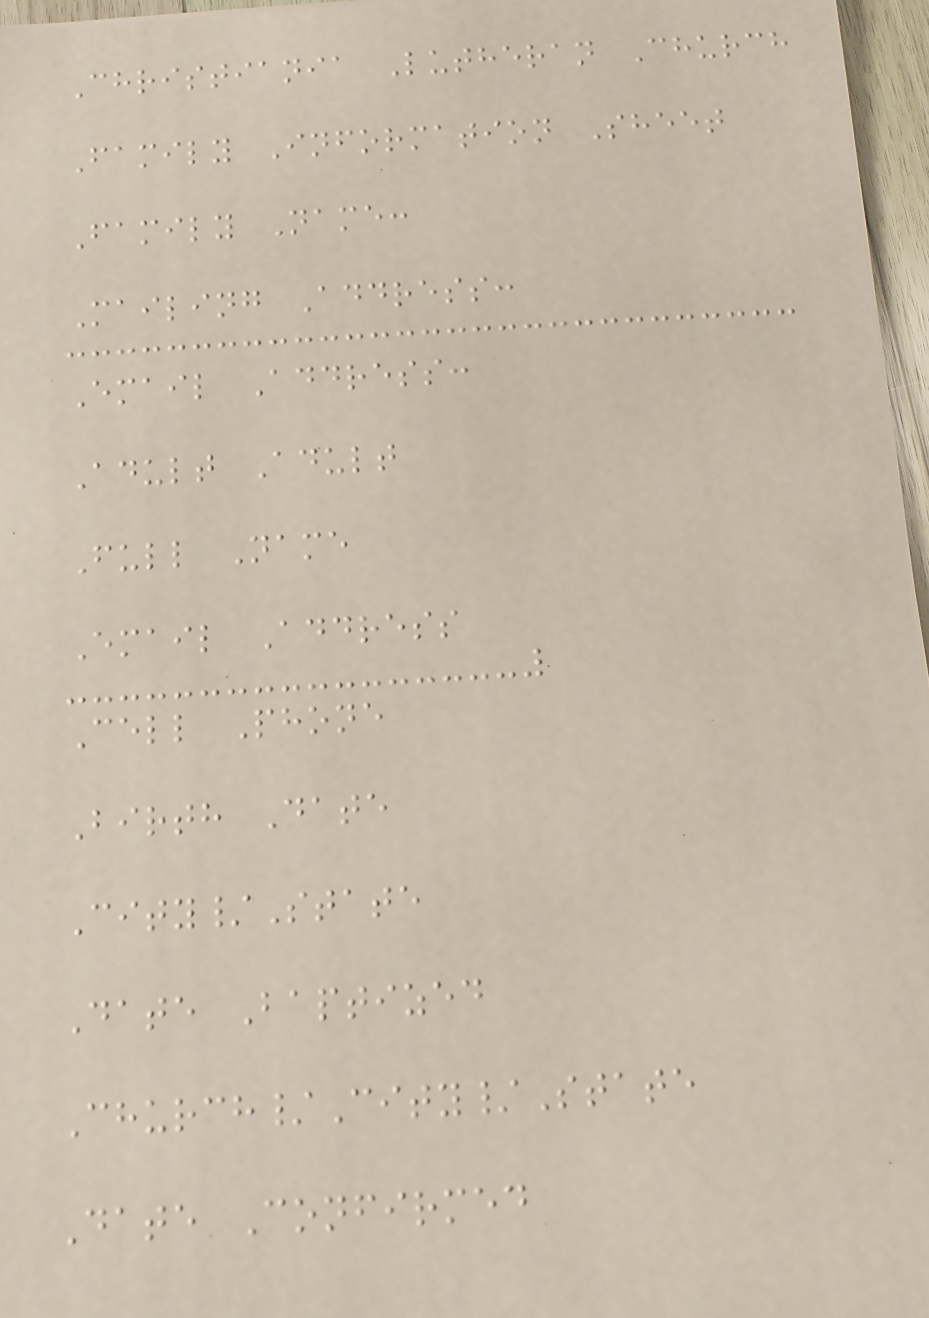Christiania Lutheran Church
Family Information Sheet
Family Name:
Mailing Address:
Email Address:
Adult Adult
Full Name
Email Address
Cell Phone
Birth Date
City/State
Date Baptized
Church/City/State
Date Confirmed
